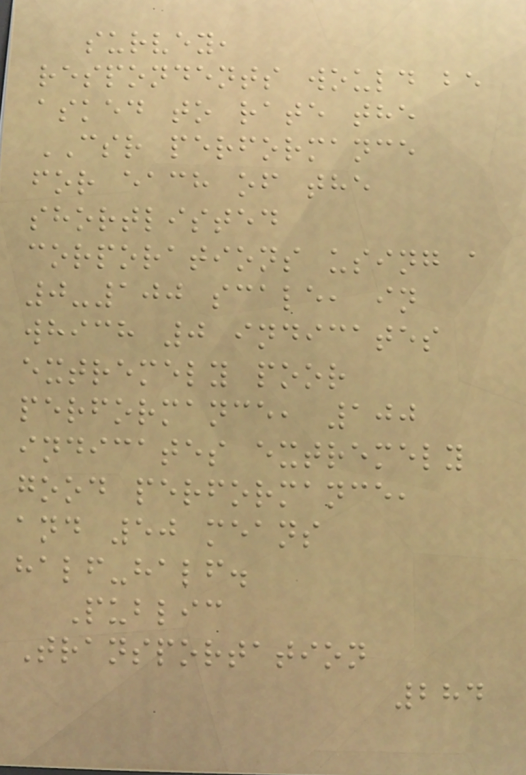survey,
respondents would be
asked to rate the
CSR performance
for each of the
shortlisted
corporations using a
0-100 scale, in
which 0 indicates
extremely poor
performance, 100
indicates extremely
good performance,
and 50 means
half-half.
Public
Transportation
284
